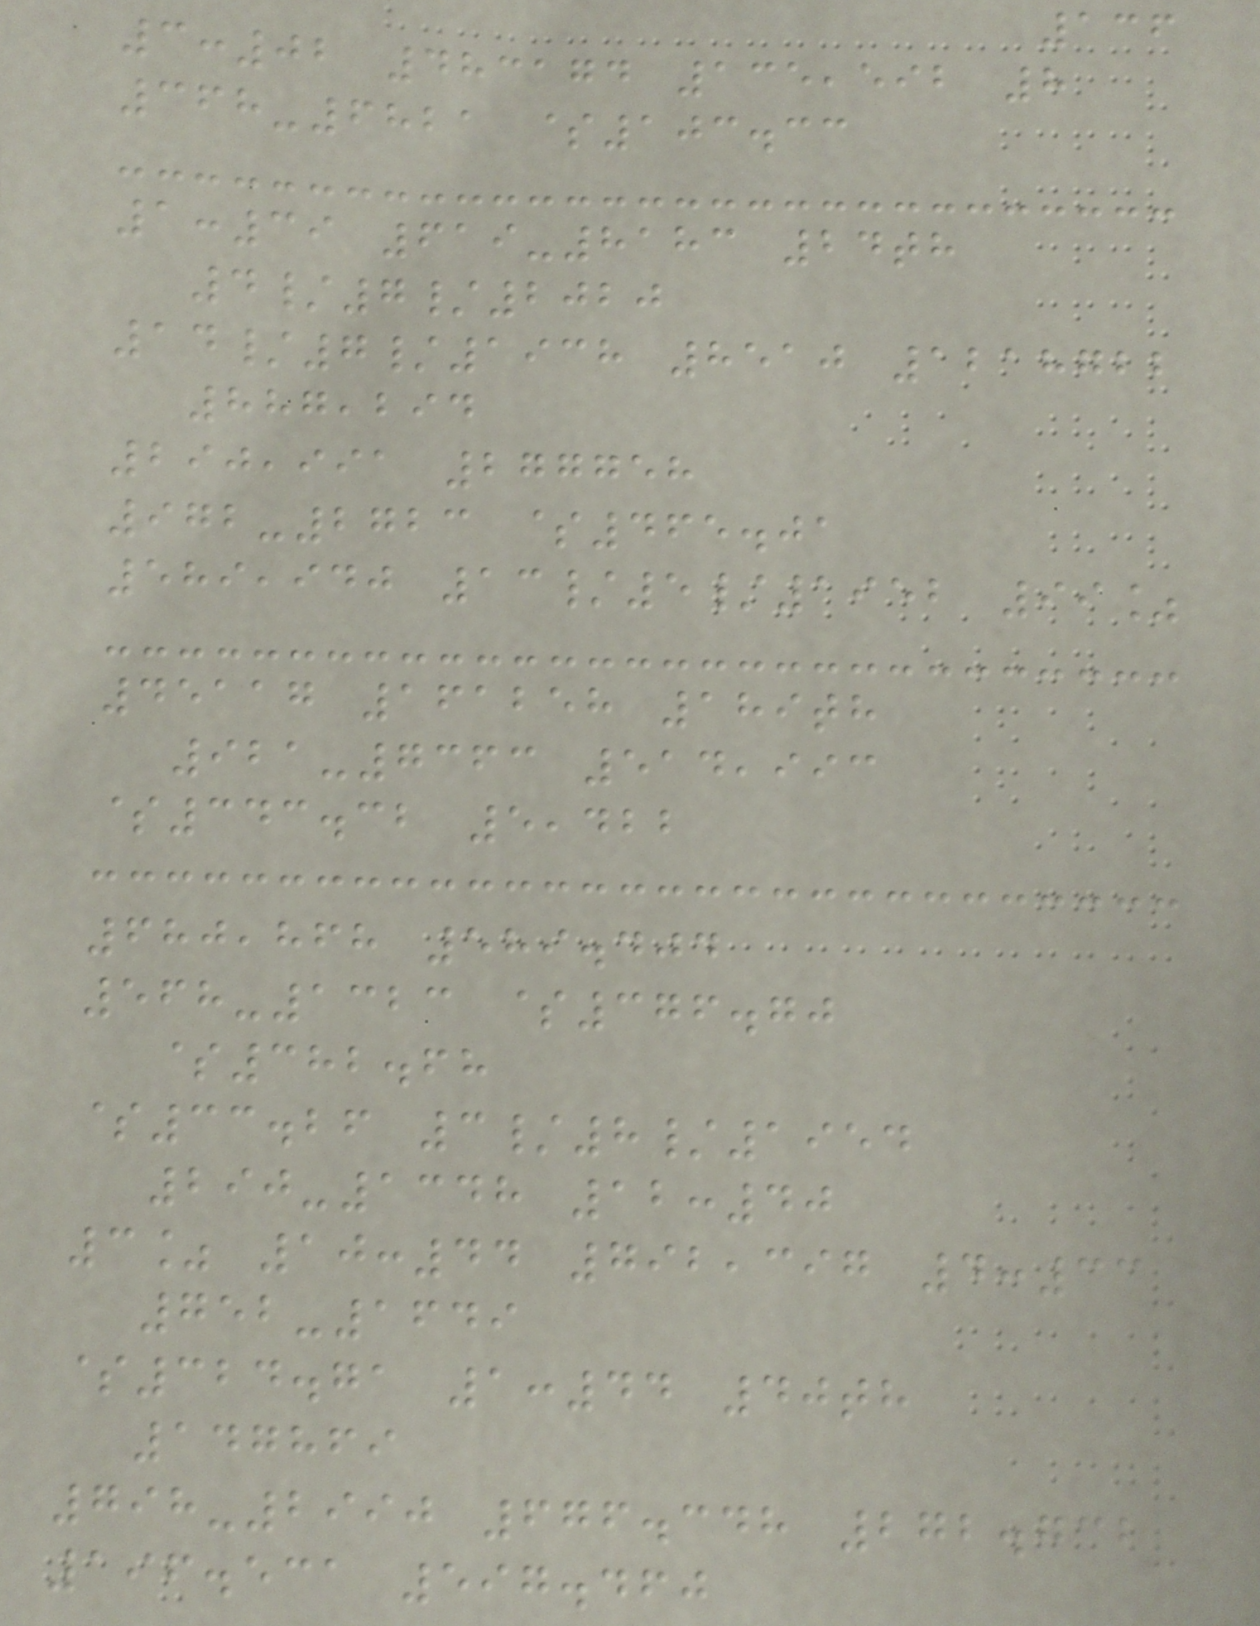136
3:02 483174 135,592 8
368-6821 $103.33
1:39 619-8183 24th
4/7/2020
14/7/1938 8510 1218722
887,294
290,991 277758
972-2723 $465.01
589,940 13/5/1952 99%
45117 161258 189th
921-7363 514,993
$343.32 5,422
680,868 589.404
568-1323 $376.70
$382.68
$33.26 3/8/1954
290-1348 12:40
3% 10:44 792,397 4:33
752-1649
$324.71 1:44 40th
147869
798-2990 676.348 272.732
196.531 597.460
